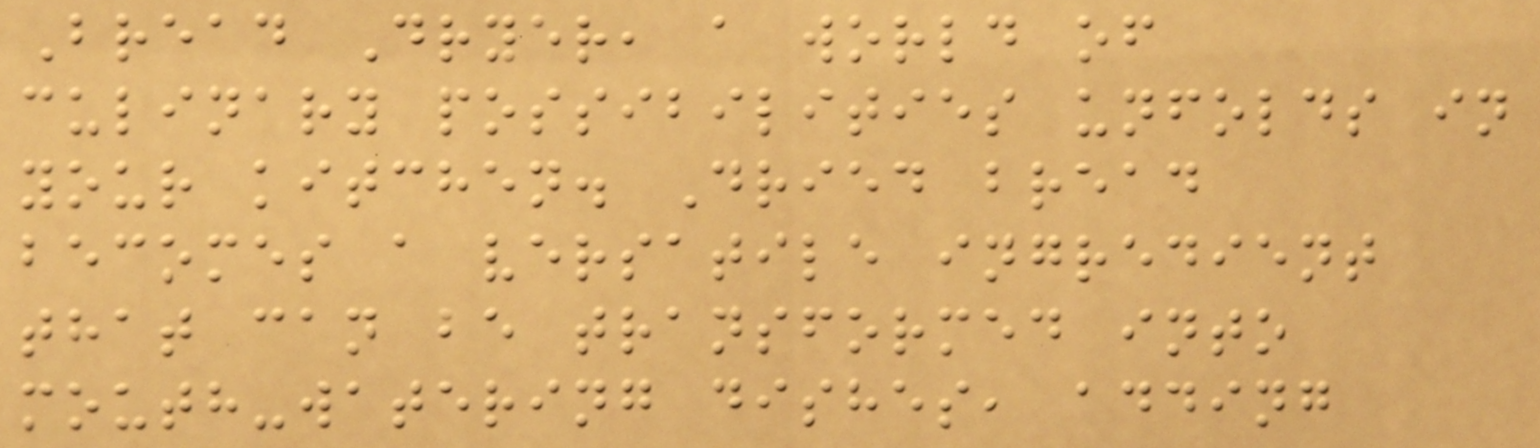Bread Dryer, a world of
culinary possibilities unfolds in
your kitchen. Dried bread
becomes a versatile ingredient
that can be transformed into
mouth-watering dishes, adding
